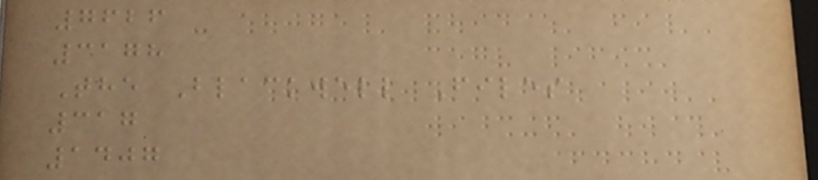7626
3178
The Blackwell Files
317
1407
